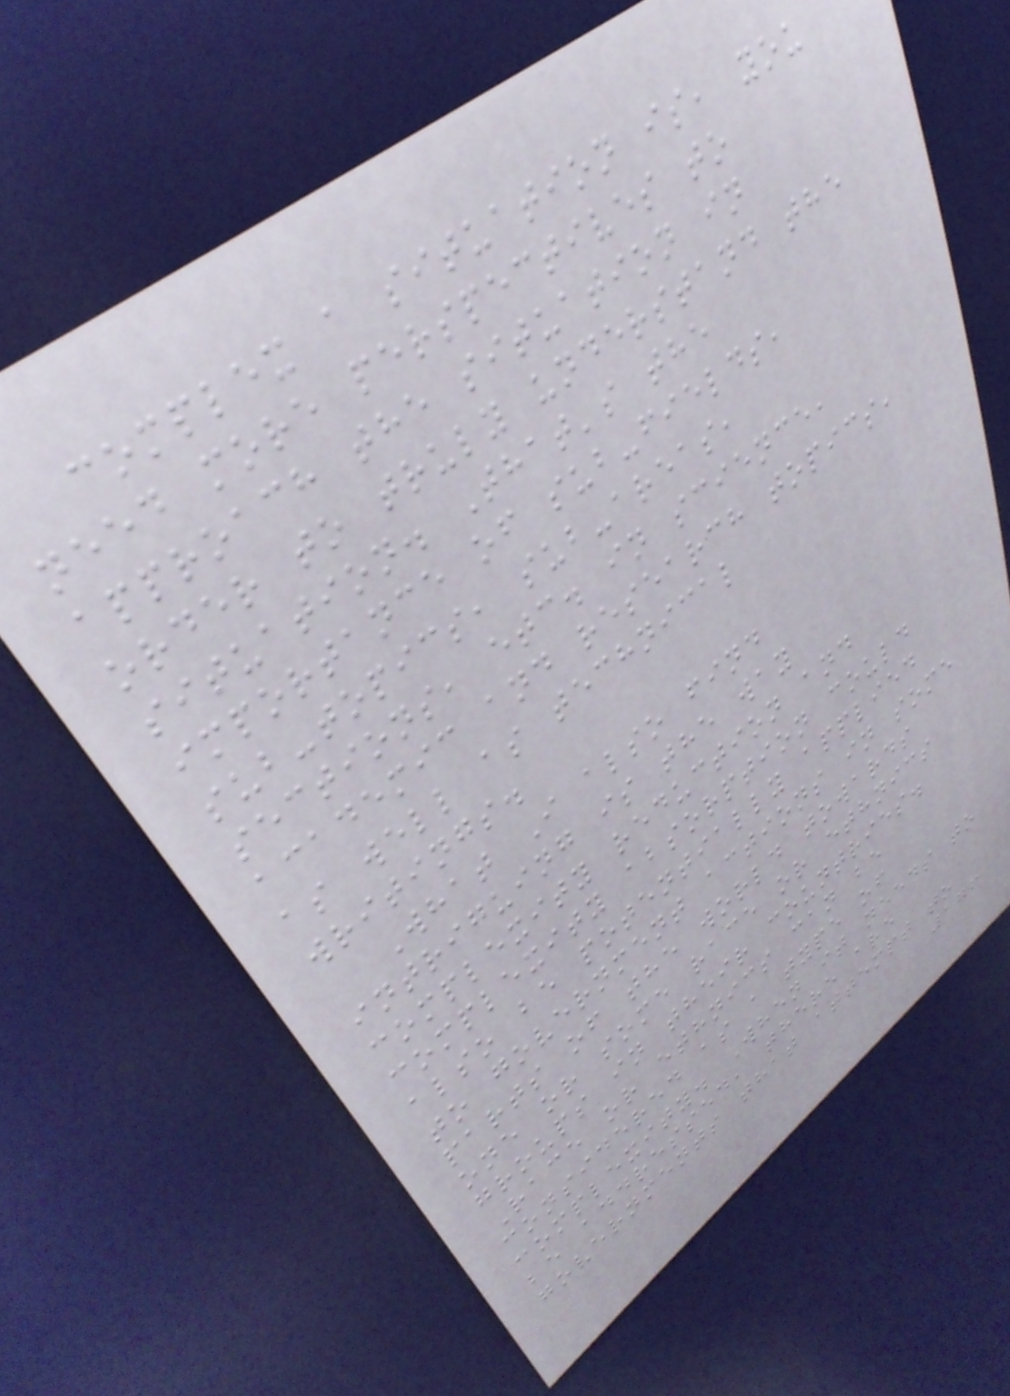complex a situation is, you
need more perspectives to
approach the situation in
order to truly understand the
situation. That's the
importance of sub-fields,
sub-topics, sub-areas,
sections, etc. in science,
academic and research topics,
as well as technical
writings.
What I also find
intriguing is the way
complexity reduction and
complexity absorption could
also be potentially applied
to government actions in some
parts of the world towards
one or some race or ethnics
groups in their countries.
Race or ethnics can be
considered as a type of
complexity. When it needs to
be addressed, there are
governments that attempt to
176
